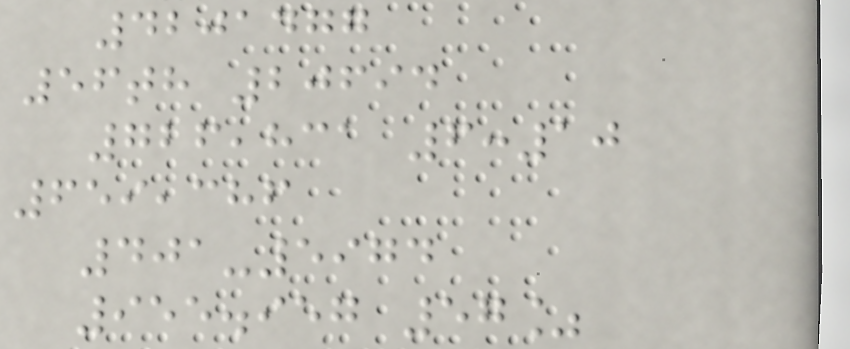4201477
56th 20694
726,831 6:10
659,386
401-5974
955.957 57%
